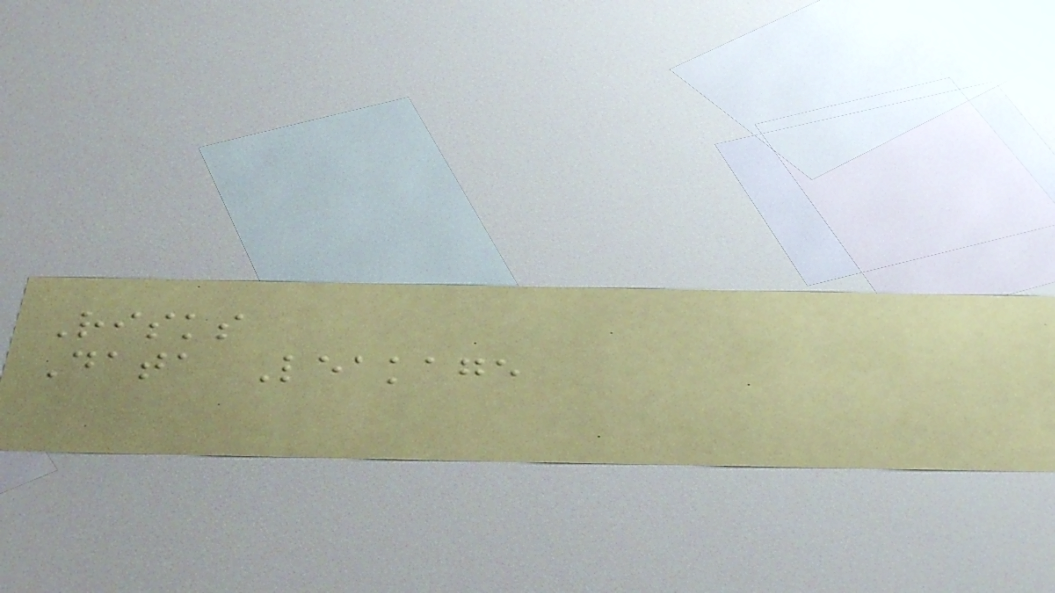Risks
Data Leakage
